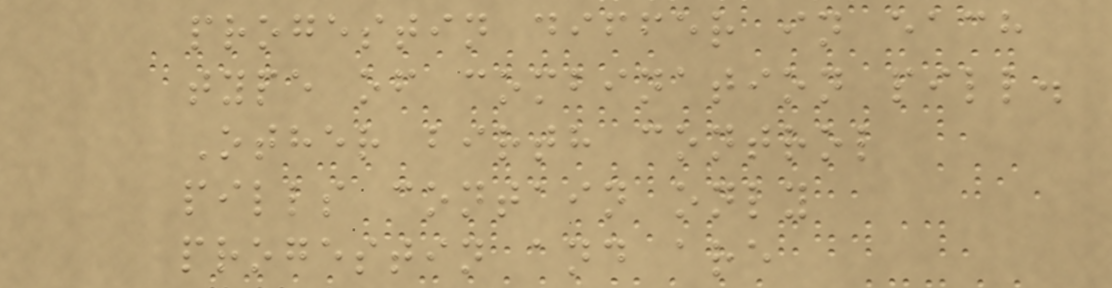progestin differ in each
type of combination pill.
Other birth control
pills contain only
progestin and are
